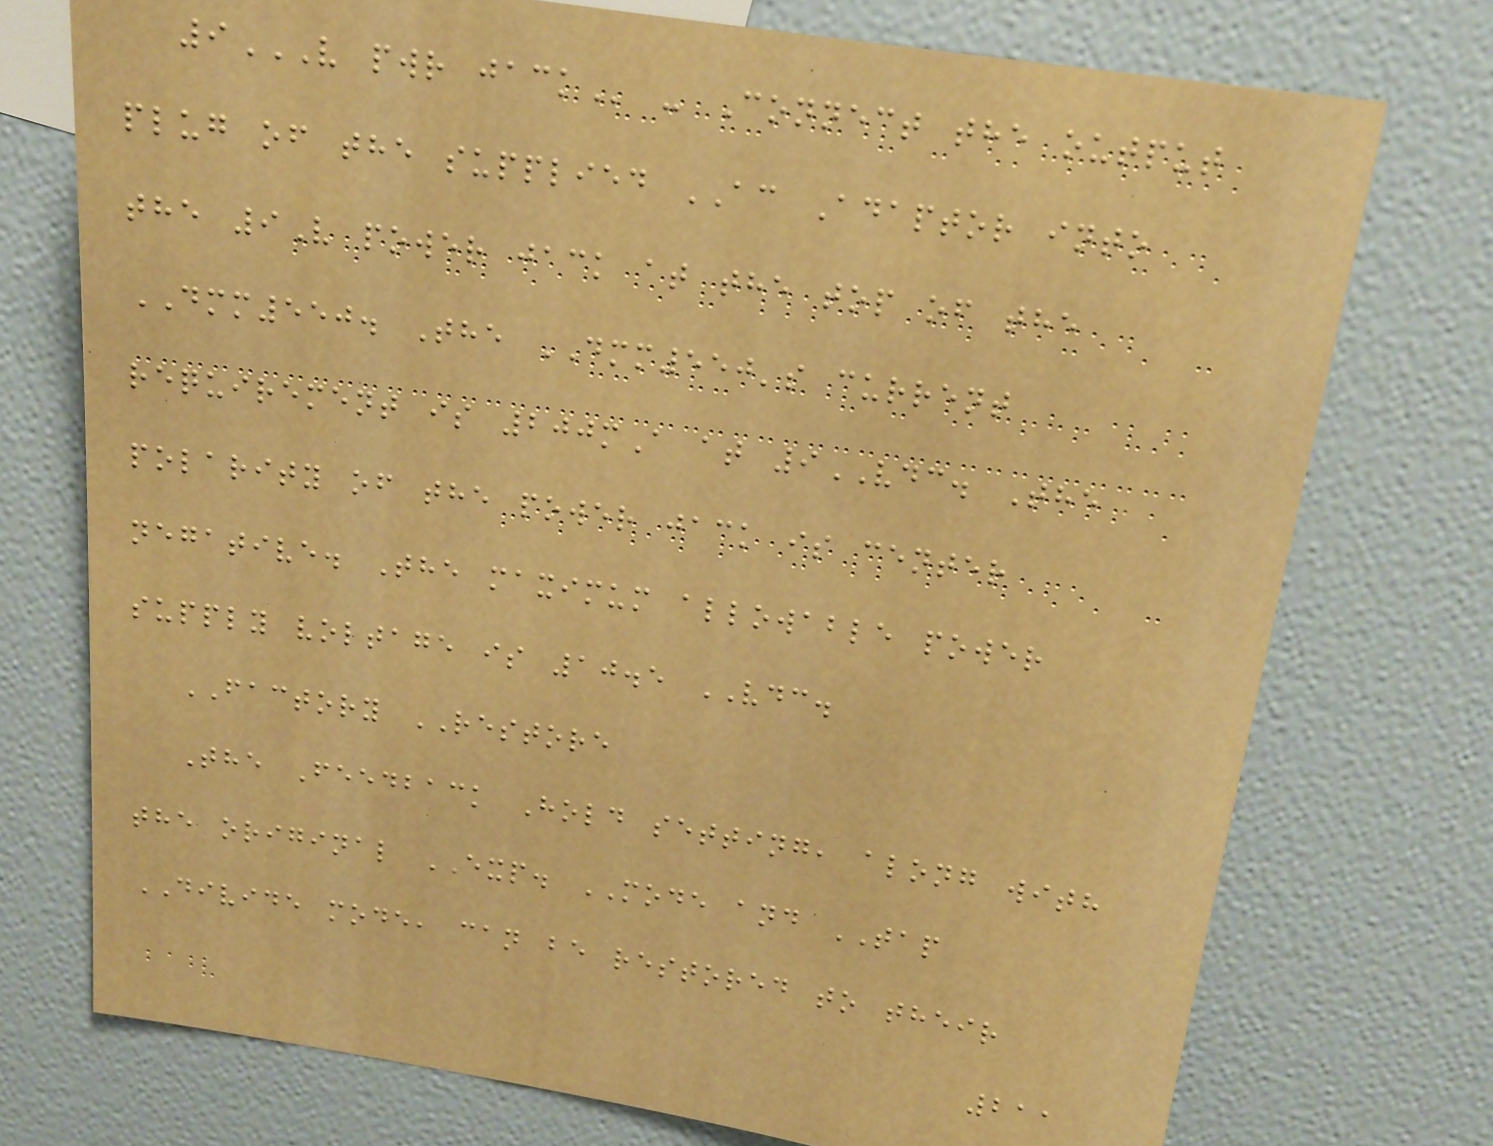9V PWR JACK - Connect the output
plug of the supplied AC Adaptor into
the 9V power jack at the top of the
DMM550. The DMM550's current
requirement is 200mA at 9VDC. The
polarity of the power jack is center
negative. The maximum allowable power
supply voltage is 10.5 VDC.
FACTORY RESTORE
The Feedback Hold setting, along with
the original EXP. MODE and TAP
DIVIDE mode, can be restored to their
211
